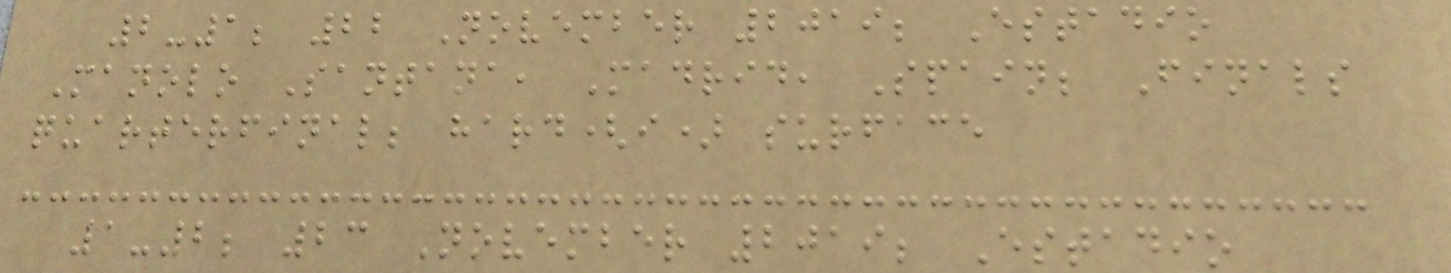2-1; 22 November 2019; Estadio
Manolo Santana, Madrid, Spain; Finals
quarterfinal; hard(i) surface
1-2; 23 November 2019; Estadio
